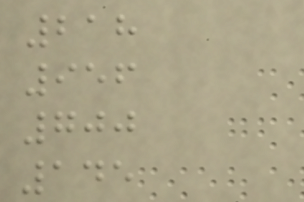218
956
700
145
